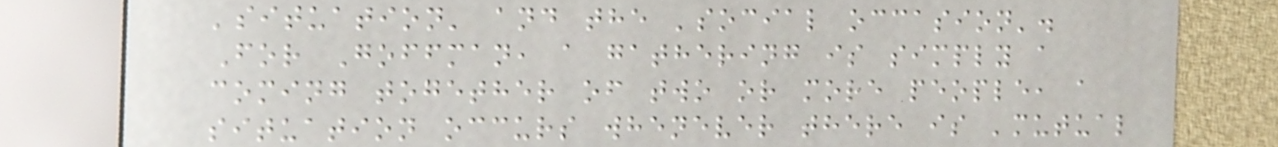'situation' and the 'social occasion'.
For Goffman, a gathering is simply a
coming together of two or more people, a
situation occurs whenever there is 'mutual
